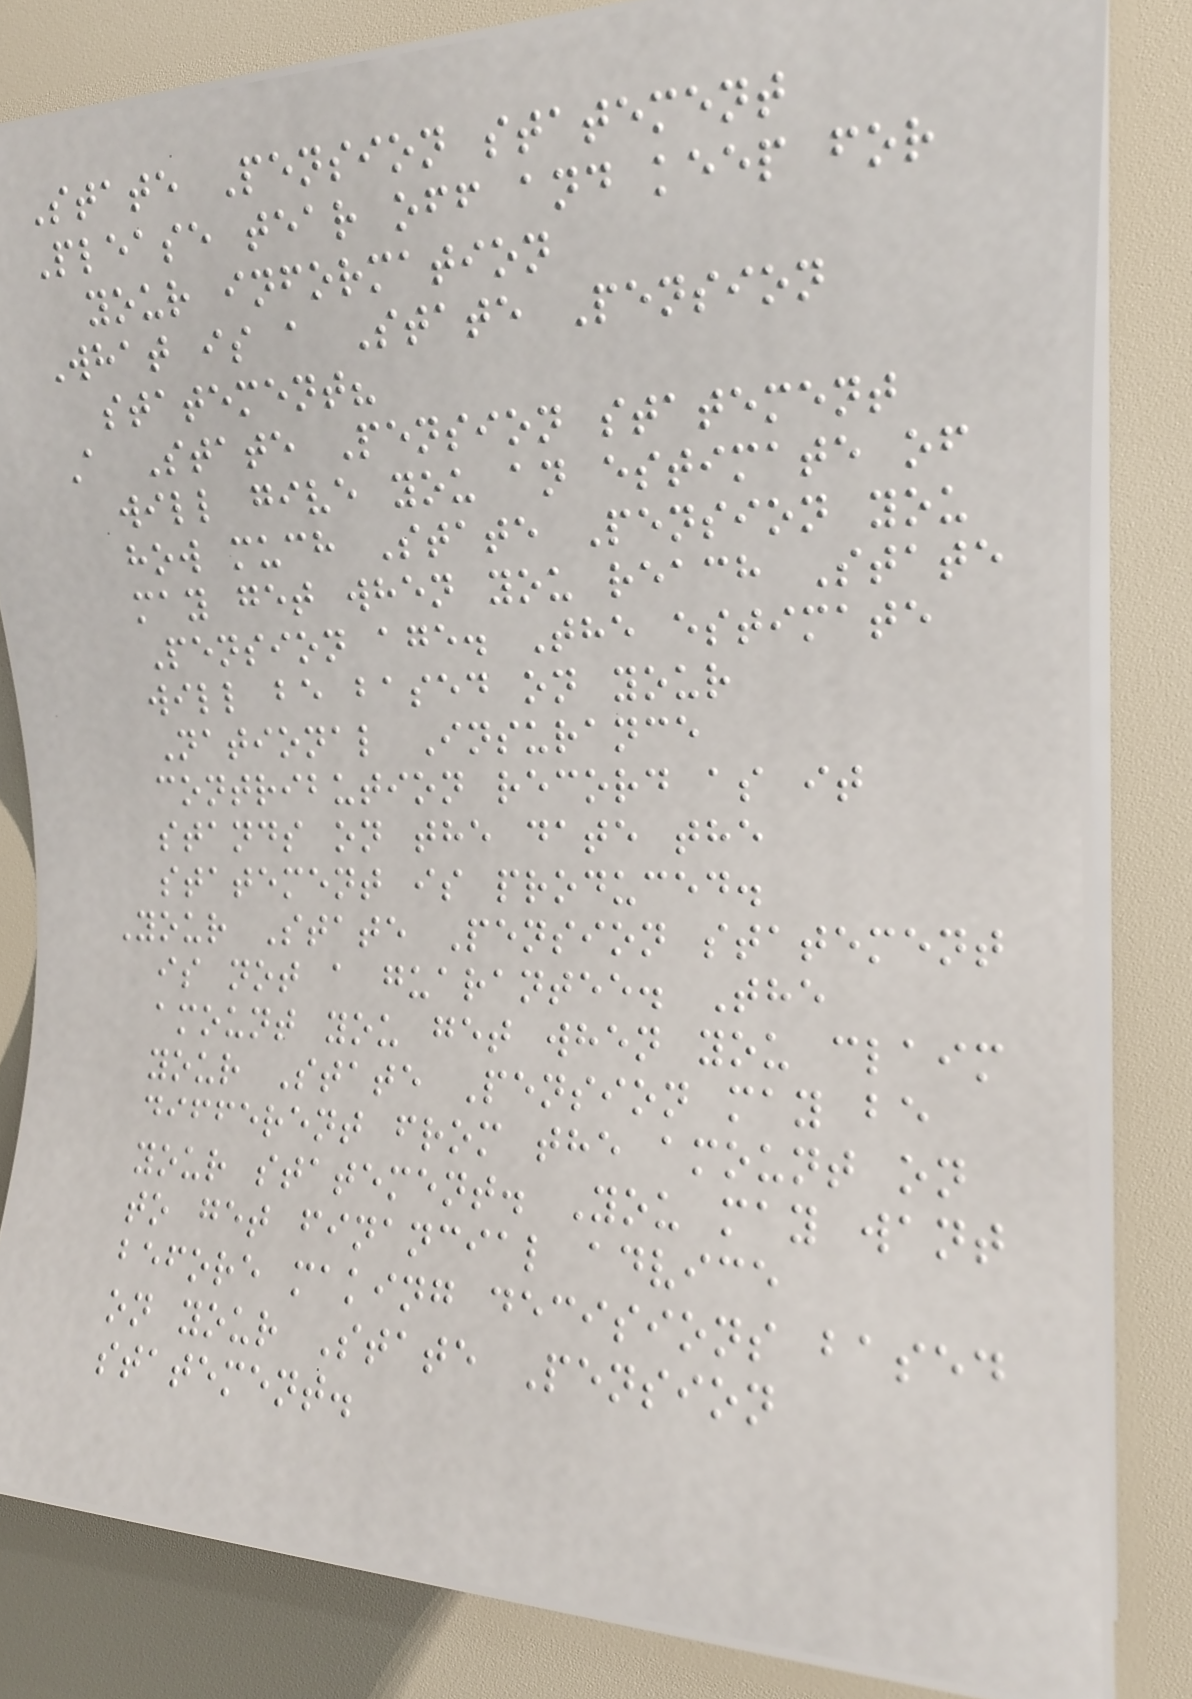State Pension statement
Please tear off and keep for
your information
What is a State Pension
statement?
A State Pension statement
will give you an estimate of
how much State Pension you
may get when you reach State
Pension age. The estimate
will be based on your
National Insurance
contribution record as it
stands on the date the
statement is produced.
Your State Pension statement
is not a guarantee. The
amount you get when you claim
your State Pension may be
different from the amount on
your statement. You may want
to get financial advice
before making decisions based
on your State Pension
statement.
